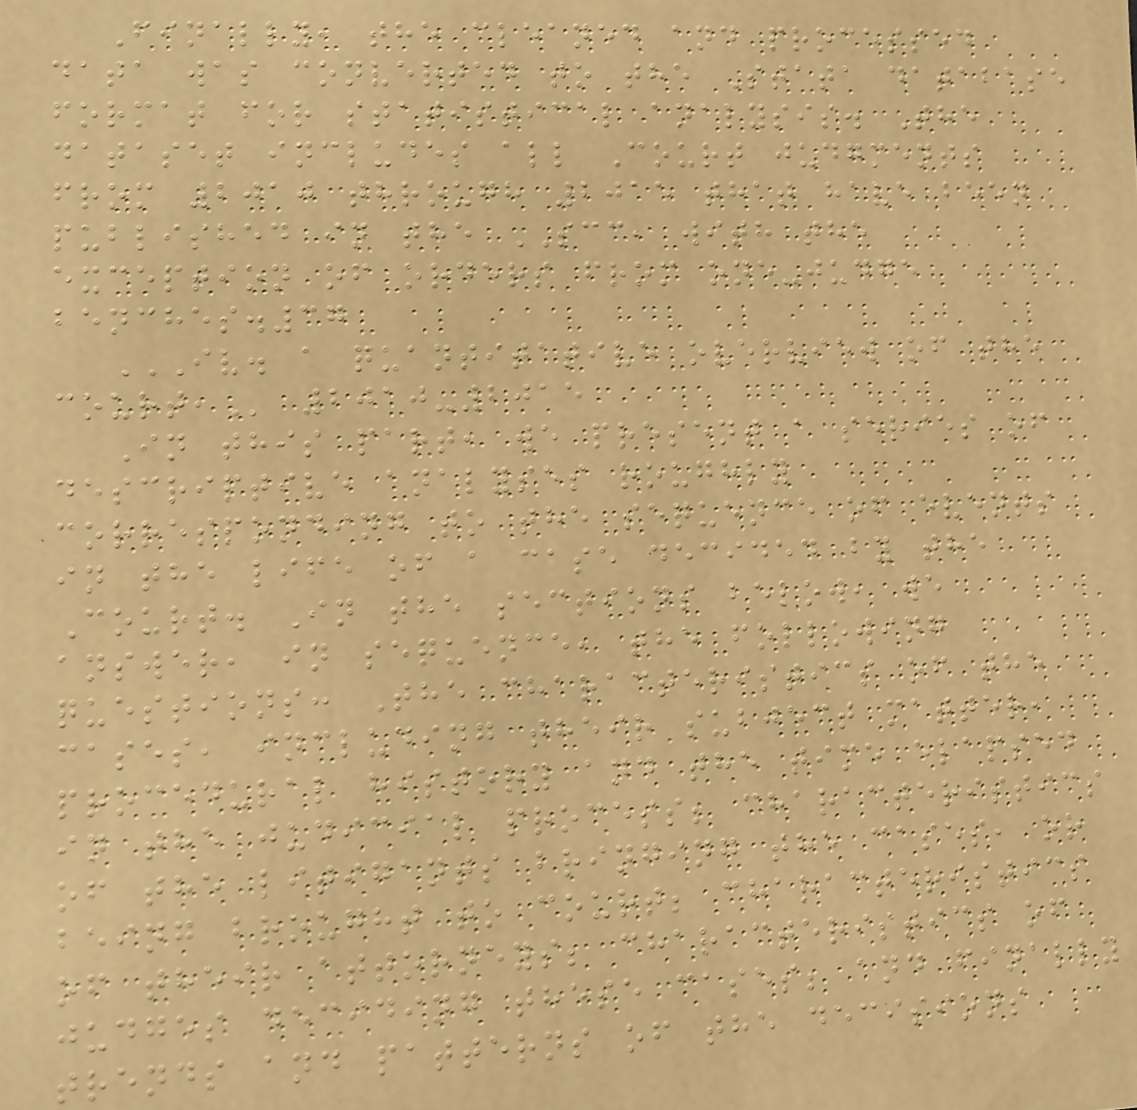Finally, the cleaned and processed
data was converted to the Stata database
format for statistical analysis. The
dataset includes all Court judgments
from 2010 through 2015 that have been
published in the SCC, with the
exception of orders from one-judge
benches.37
IV. A QUANTITATIVE OVERVIEW OF THE
COURT, 2010-2015
In this part, we present a series of
descriptive analyses roughly
corresponding to the sequence of events
in the life of a case decided by the
Court. In the sections below, we
answer, in sequence, the following
questions: The characteristics of the
cases, including their subject matter,
procedural history and the time elapsed
in the judicial process; characteristics
of the litigants bringing the cases, or
being brought to court; characteristics
of their attorneys; characteristics of
judges deciding these cases; and finally
trends and patterns of the decisions
